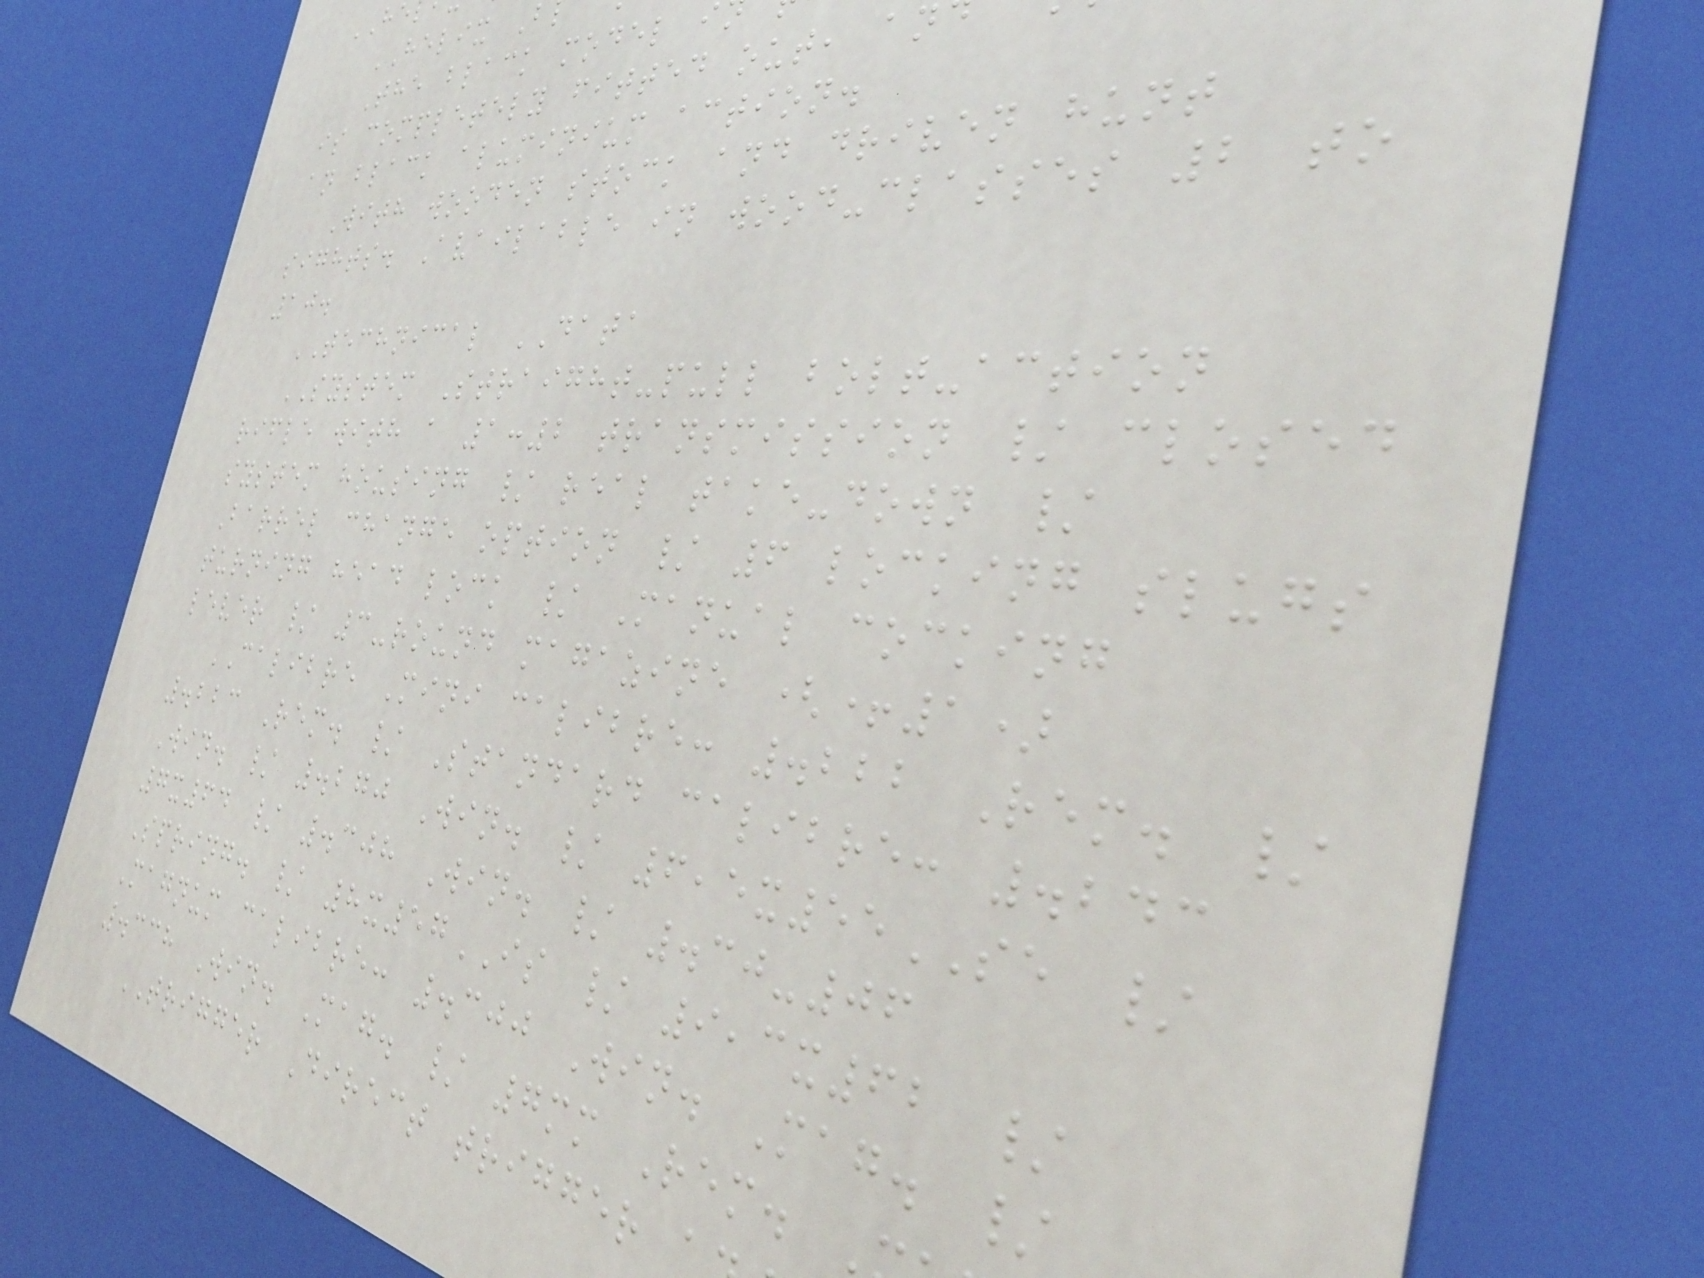HE
HELIX B
The black model i
is completely fitted out, an
an black aluminium action.
With wooden stock and driven hunt
sights. Available in wood-classes 2 to
10.
TECHNICAL DATA
SYSTEM Straight-pull bolt-action
rifle with a 1:2 transmission / closed
system housing / real take-down /
Barrel change option / 6 locking slugs
turning head lock / Manual cocking
lever / 3-round magazine (+1)
CALIBRE Mini calibre: .222 Rem. /
.223 Rem. / Standard calibre: .243
Win. / .270 Win. / 6,5x55SE /
7x64 / .308 Win. / .30-06
Spring. / 8x57IS / 9,3x62 /
Magnum calibre: .300 Win. Mag. /
.338 Win. Mag. / 7mm Rem.
TRIGGER Direct trigger
